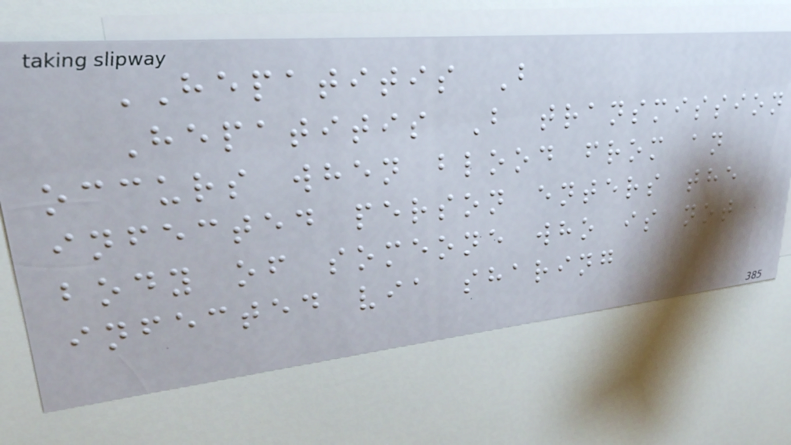HEPATITIS B
Hepatitis B transmission
occurs when blood from an
infected person enters the
body of someone who is not
infected via sharing
